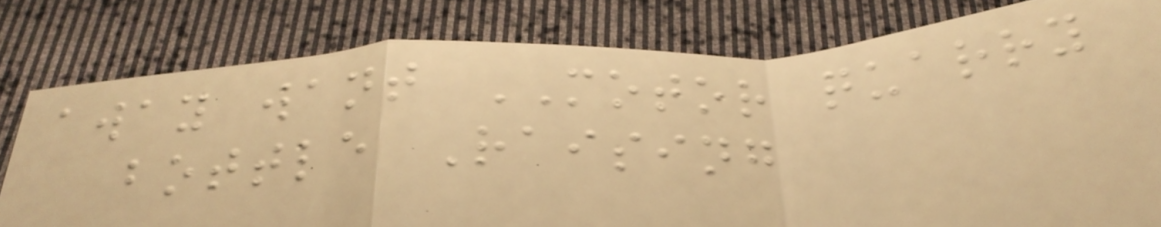away want MOTOR quarry
bottle Raising
